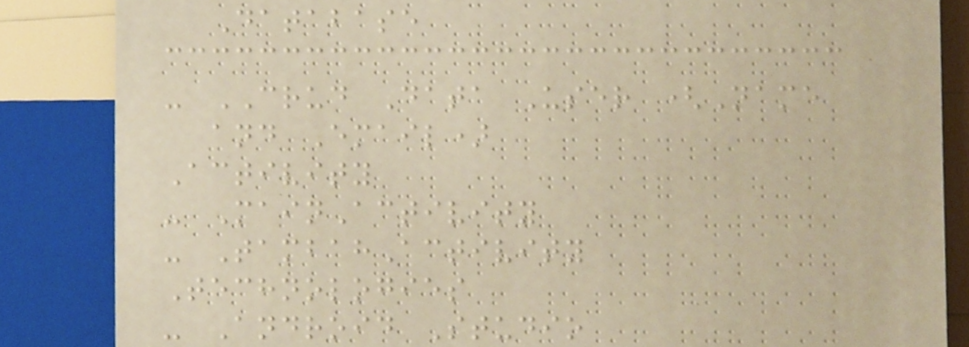Database
- CRUD Data User (Name
and Email)
Activity
- MainActivity
- TambahActivity
Technologies
- Android Studio
